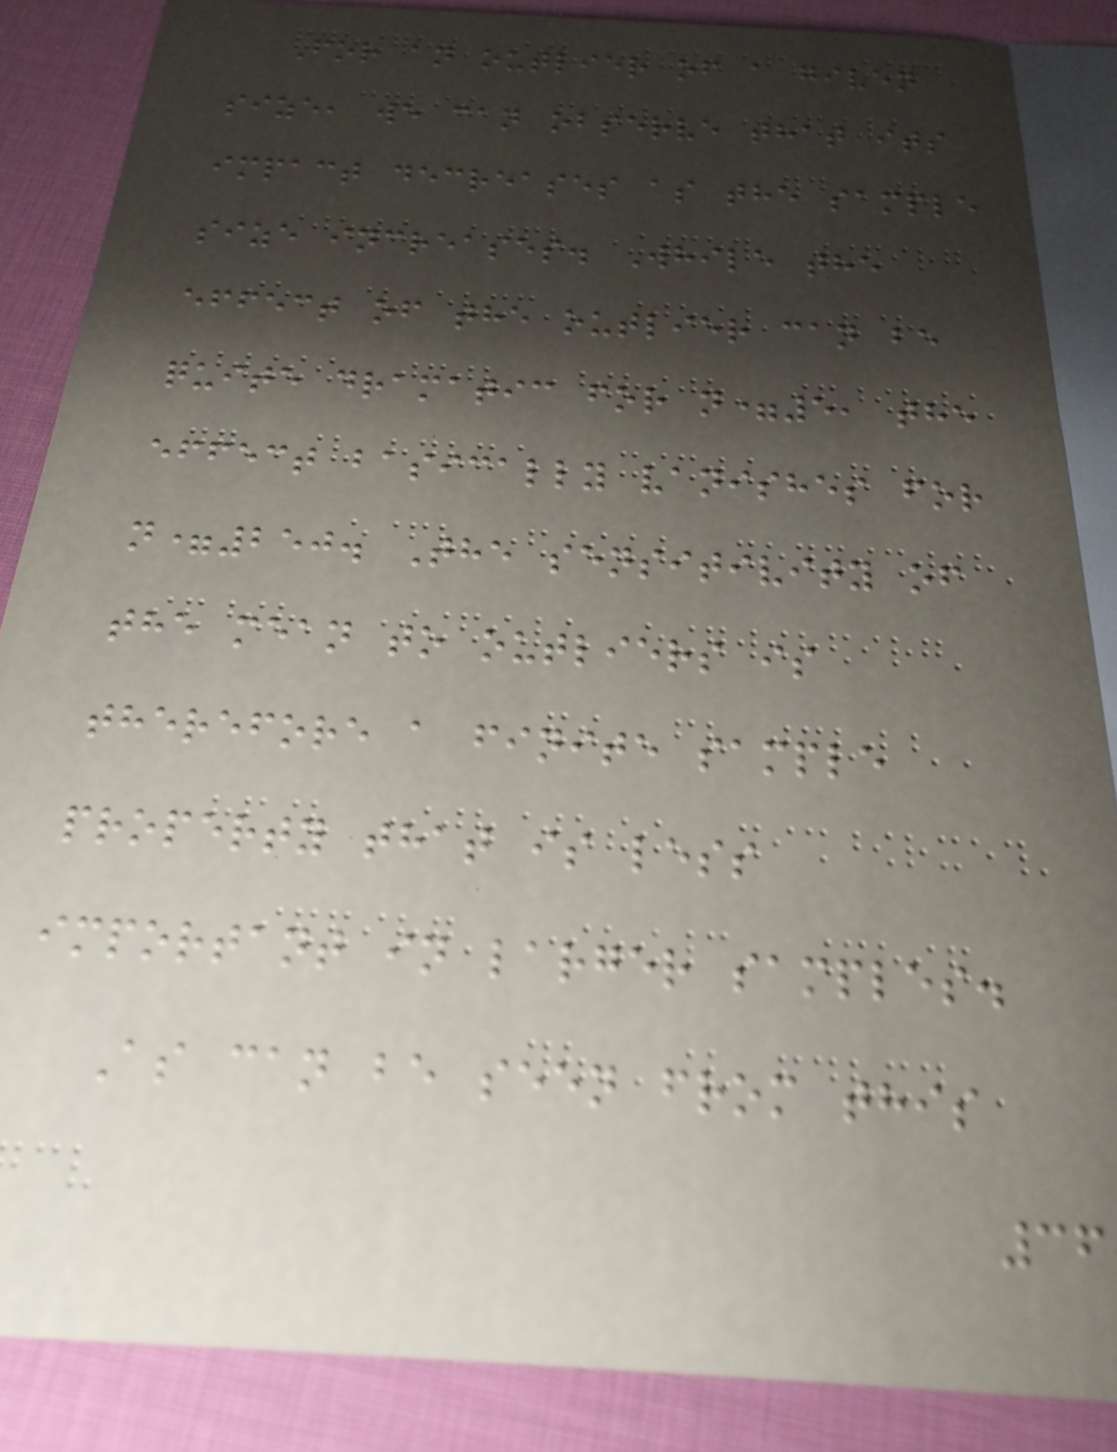For an outlier of a given
size, we can observe that its
impact decreases as the sample
size increases. While the
effect of the outlier can be
quite dramatic for n=5, the
effect basically vanishes for
n=250. The sensitivity of
the mean to outliers is
therefore a finite sample
property that is less
important in larger samples.
As can be seen from this
36
